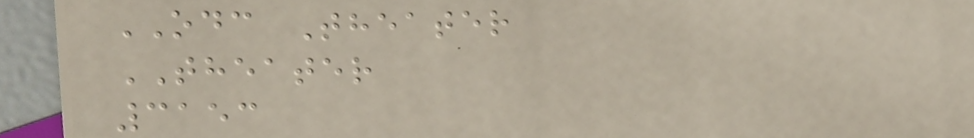ODC Theater
THEATER
3153
